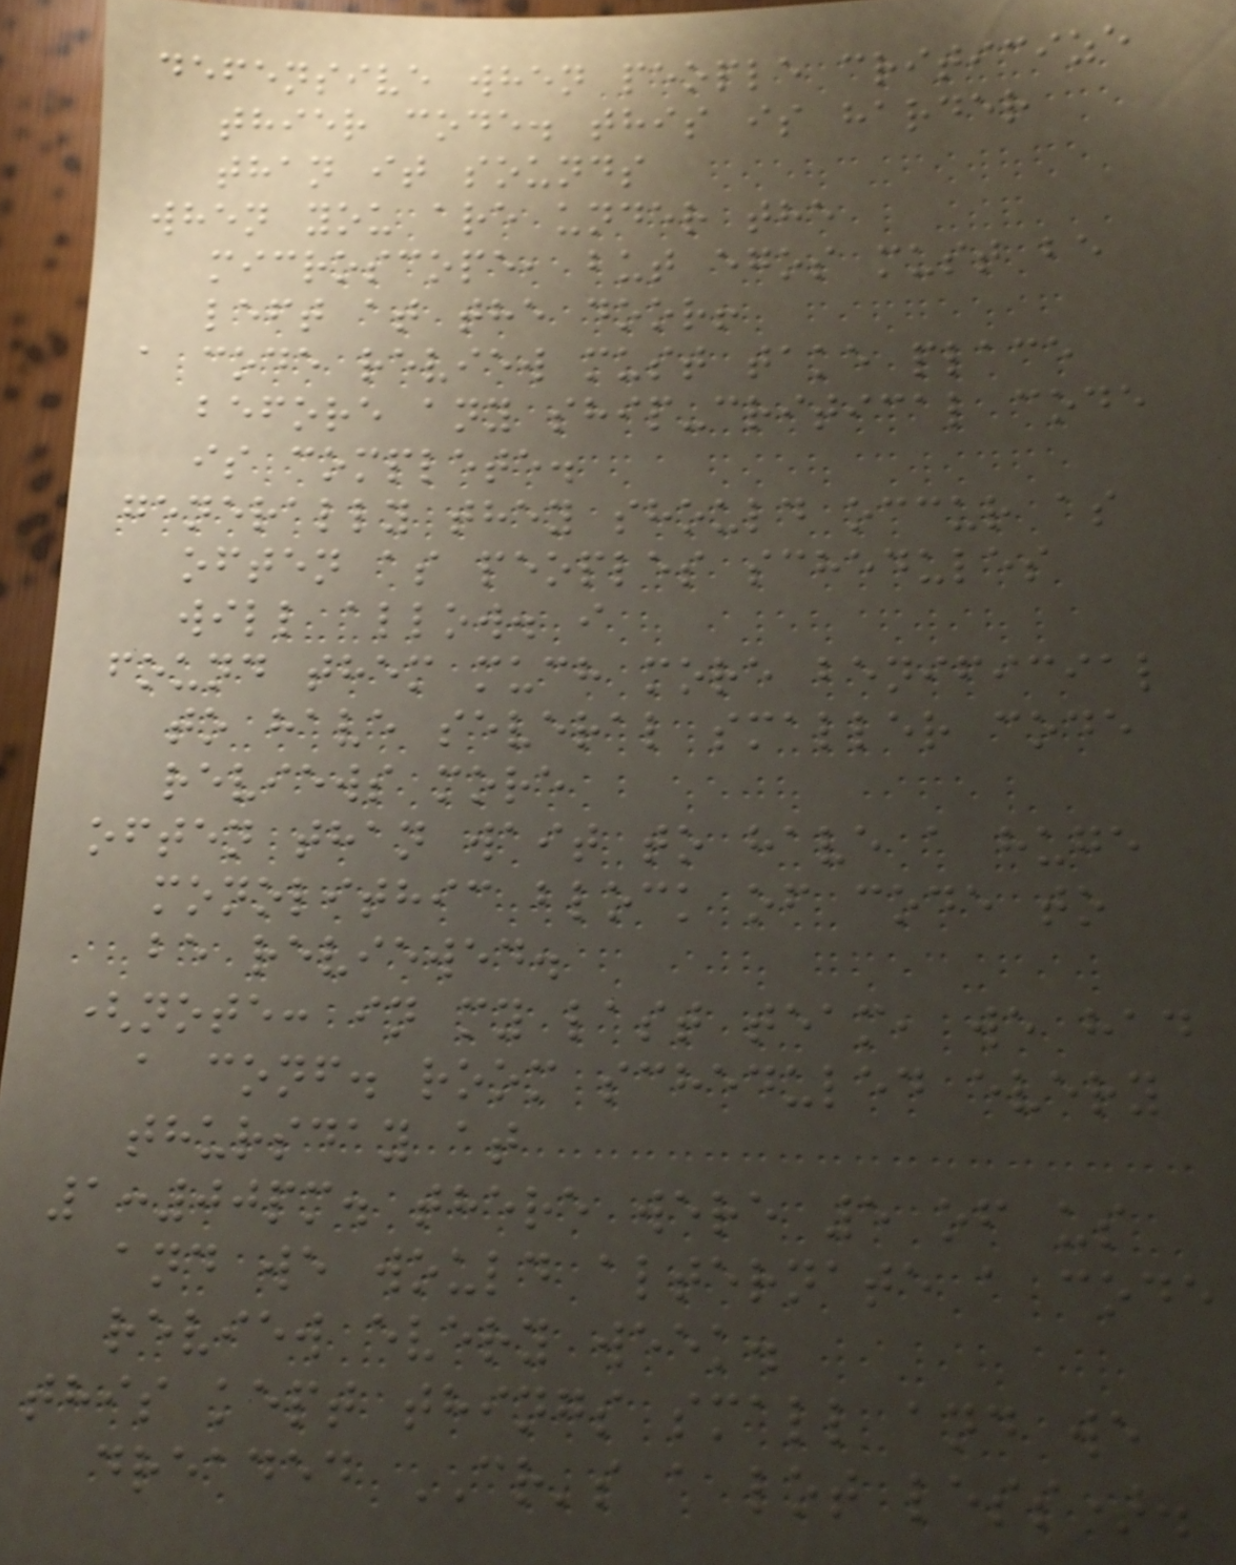defensive when people criticize
thier code. this is harder
than it sounds
when you are under the
microscope, but egos must be
left at the door!
a code review must take place
before any ship-critical code
is complete.
generally they should occur as
often as peoples schedules
will allow. i
found them much more benificial
to have several smaller code
reviews more
often than wait to have a huge
monolithic block of code to
be reviewed.
(note: in my last team, we had
a conf. room scheduled every
thursday at
1:00pm. there were 5 of us
and we would alternate a code
review every week.
this kept things small and we
dreaded CR's a lot less).
